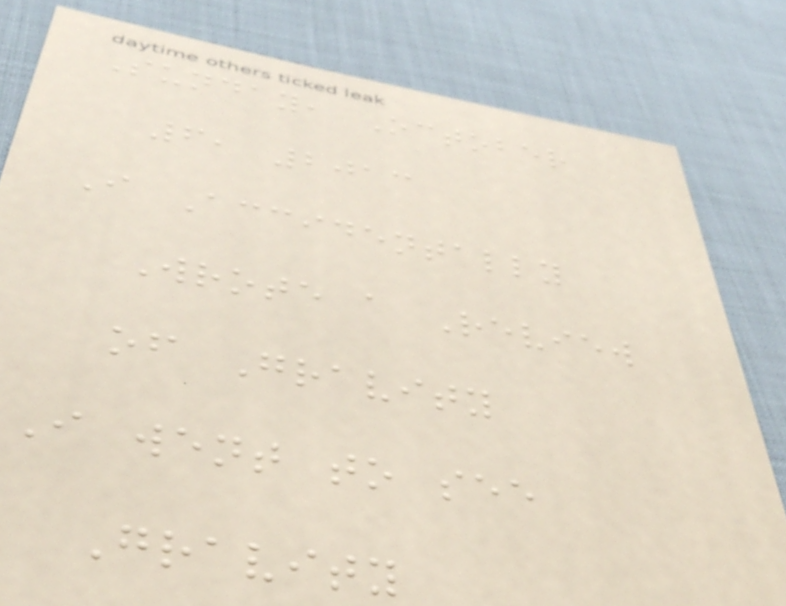Sunday, October
6, 2013
I Accidentally
Wrote a Review
of Gravity
I went to see
Gravity
